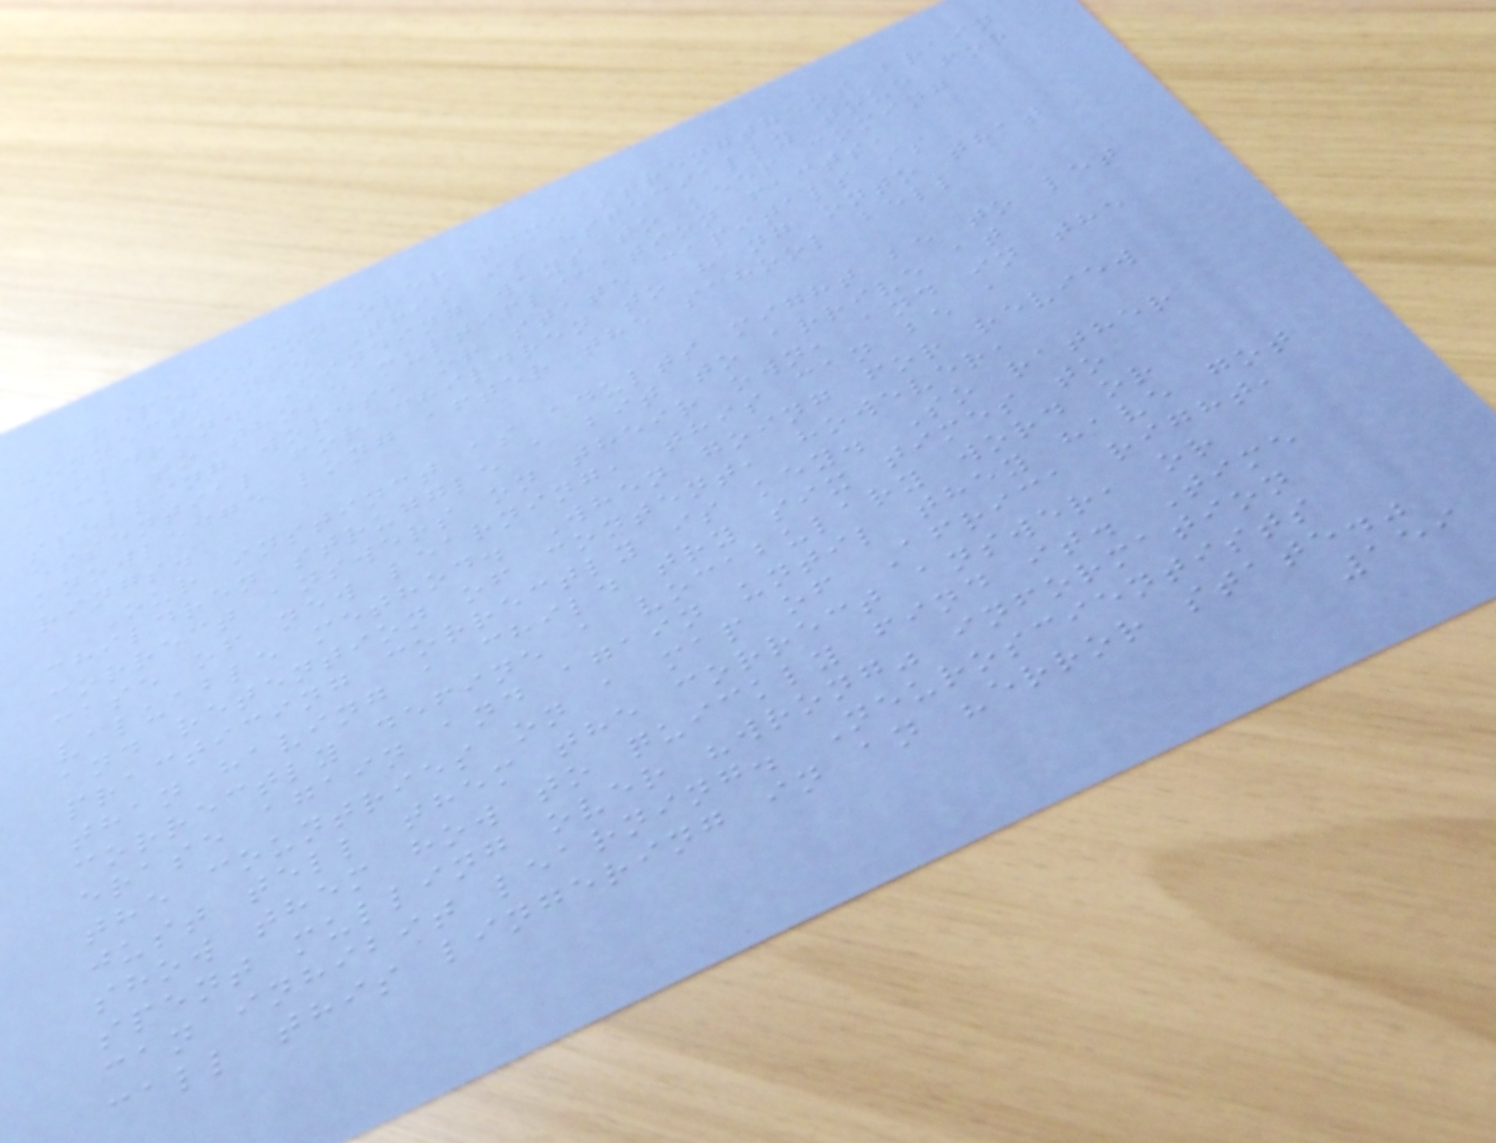Repetition over time strengthens brain
connections. This is especially true for
children. Finding ways to keep coming
back to those multiplication facts,
spelling words, or state capitals is
essential for children to hang onto that
knowledge long after the school bell
rings.
Our instinct as adults might be to let
children struggle a bit to arrive at
correct answers on their own, and in the
case of new learning, this can be a
valuable method. When going for review
and retention of content, however,
practicing correctly is key. So rather
than having a child try six times to
correctly define a vocabulary word or
erase again and again until they have got
the countries on a map of Africa right,
just tell them the correct answer, or
show them how to quickly find it. Time
spent mulling over "wrong" information
can inhibit learning. Neuroscientists
call this lingering in an "error state."
159
